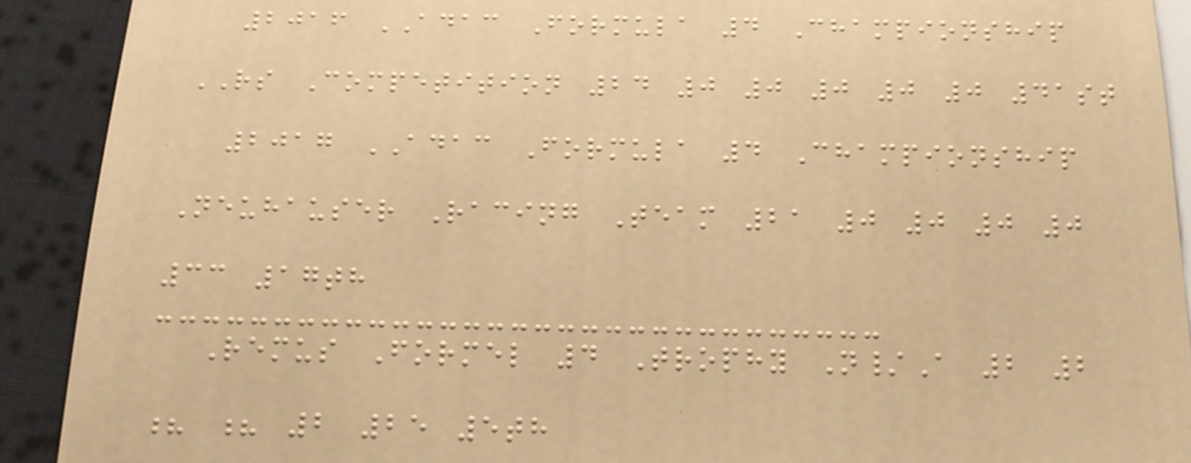2016 ADAC Formula 4 Championship
RS Competition 24 0 0 0 0 0 41st
2017 ADAC Formula 4 Championship
Neuhauser Racing Team 21 0 0 0 0
33 17th
Remus Formel 4 Trophy N/A 2 2
? ? 2 25 5th
